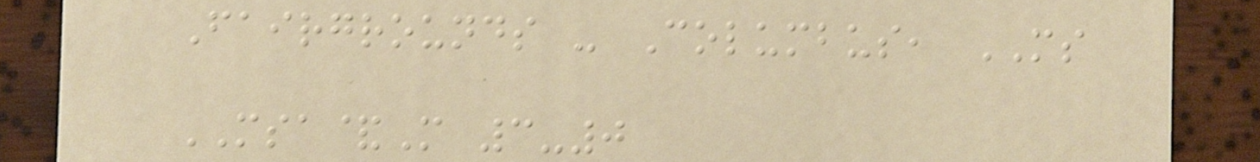Fairgrounds - Columbus, MS
MSA&M 3-0
